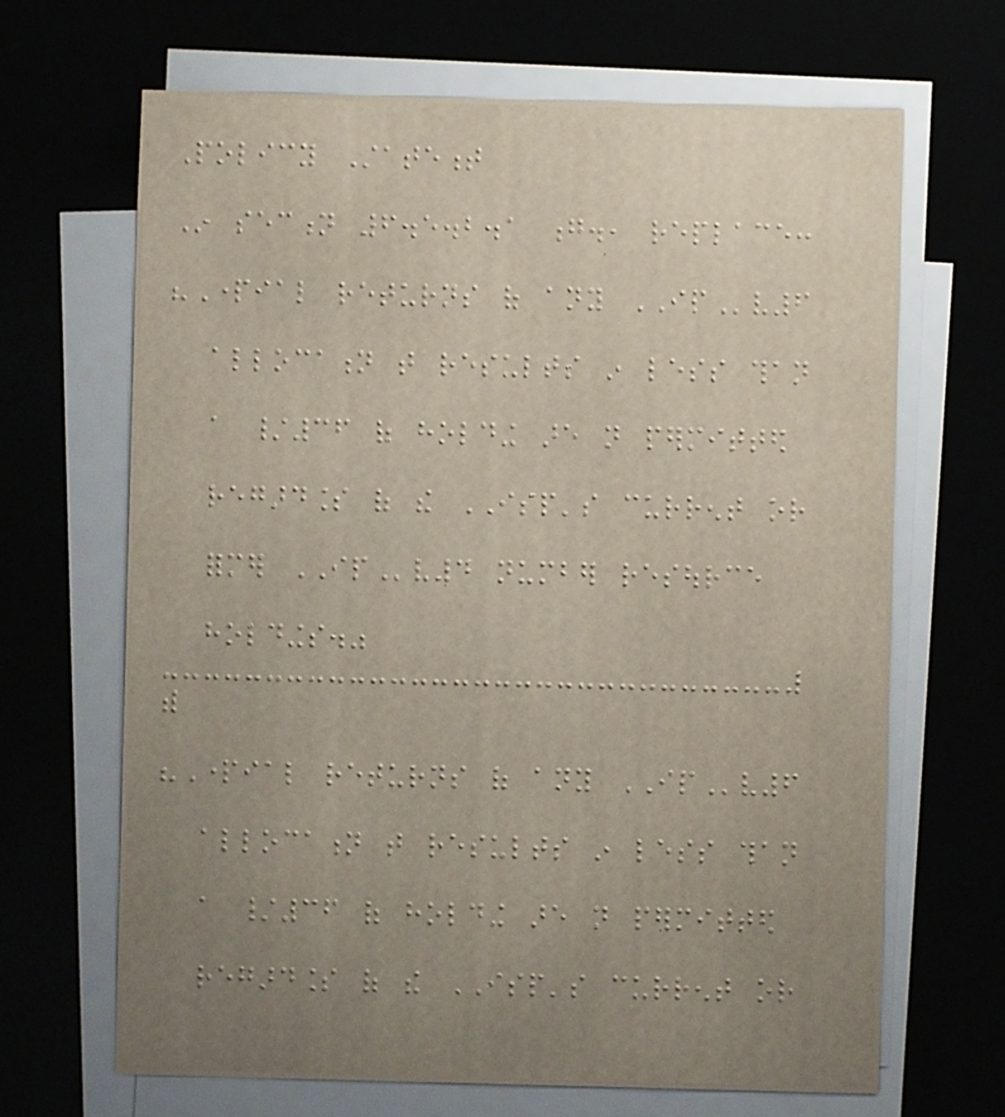Policy Statement
In section 6.5.2.1 g., replace:
"Partial returns of any IPv6
allocation that results in less than
a /36 of holding are not permitted
regardless of the ISP's current or
former IPv4 number resource
holdings."
with
"Partial returns of any IPv6
allocation that results in less than
a /36 of holding are not permitted
regardless of the ISP's current or
